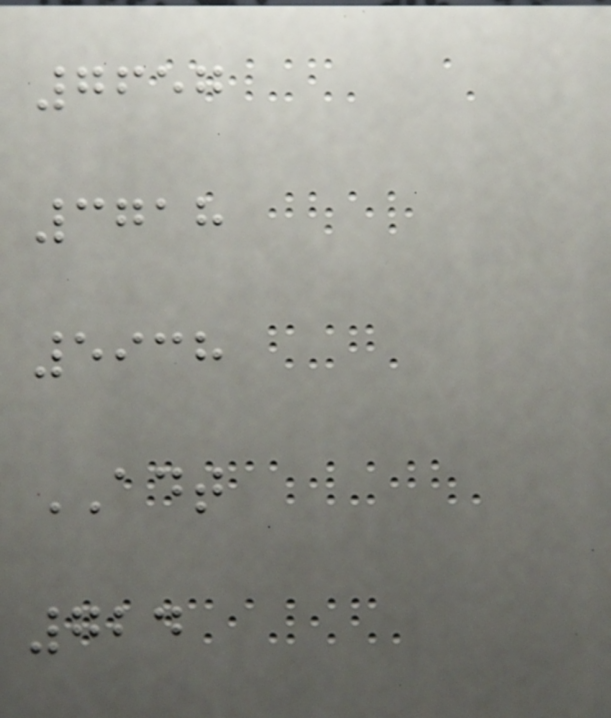7657
3718
5938
ADT
724
